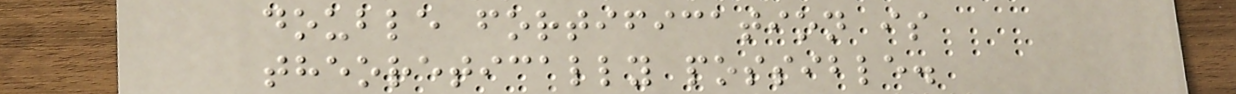double fortification is
theoretically possible.
